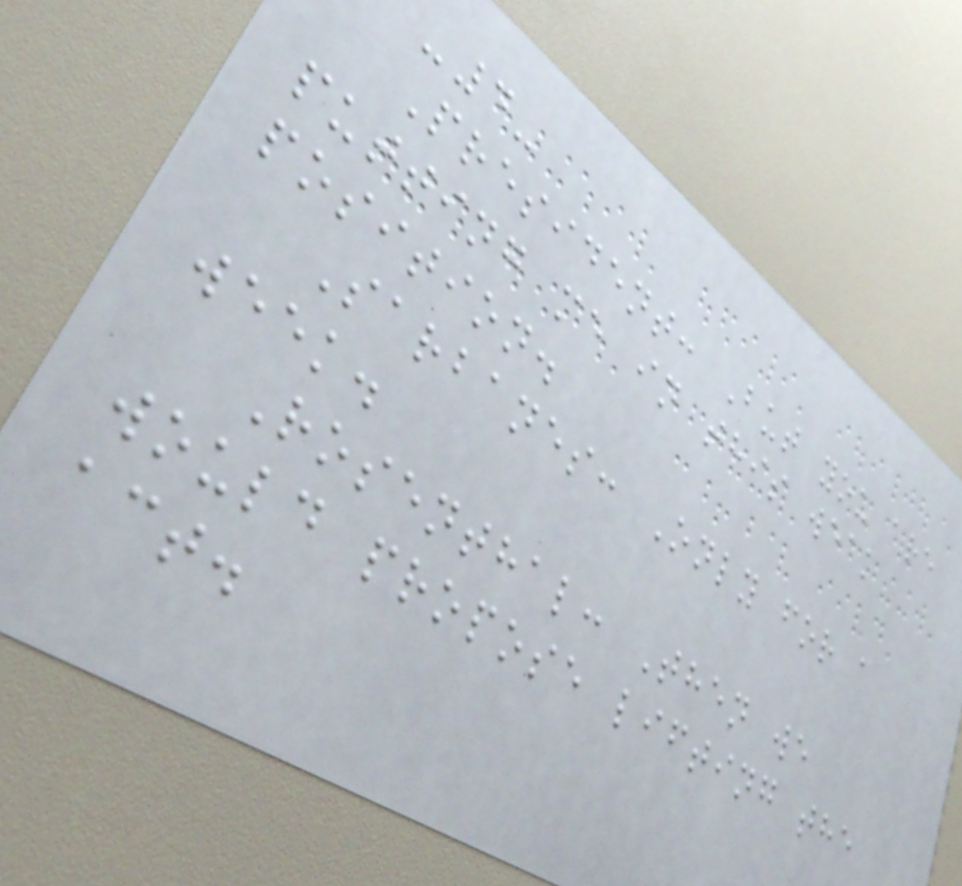-4-
President: But you are
putting me in this weak
position.
Sarbanes: Only for a
week.
Rosenthal: Then we
would propose lifting the
act.
